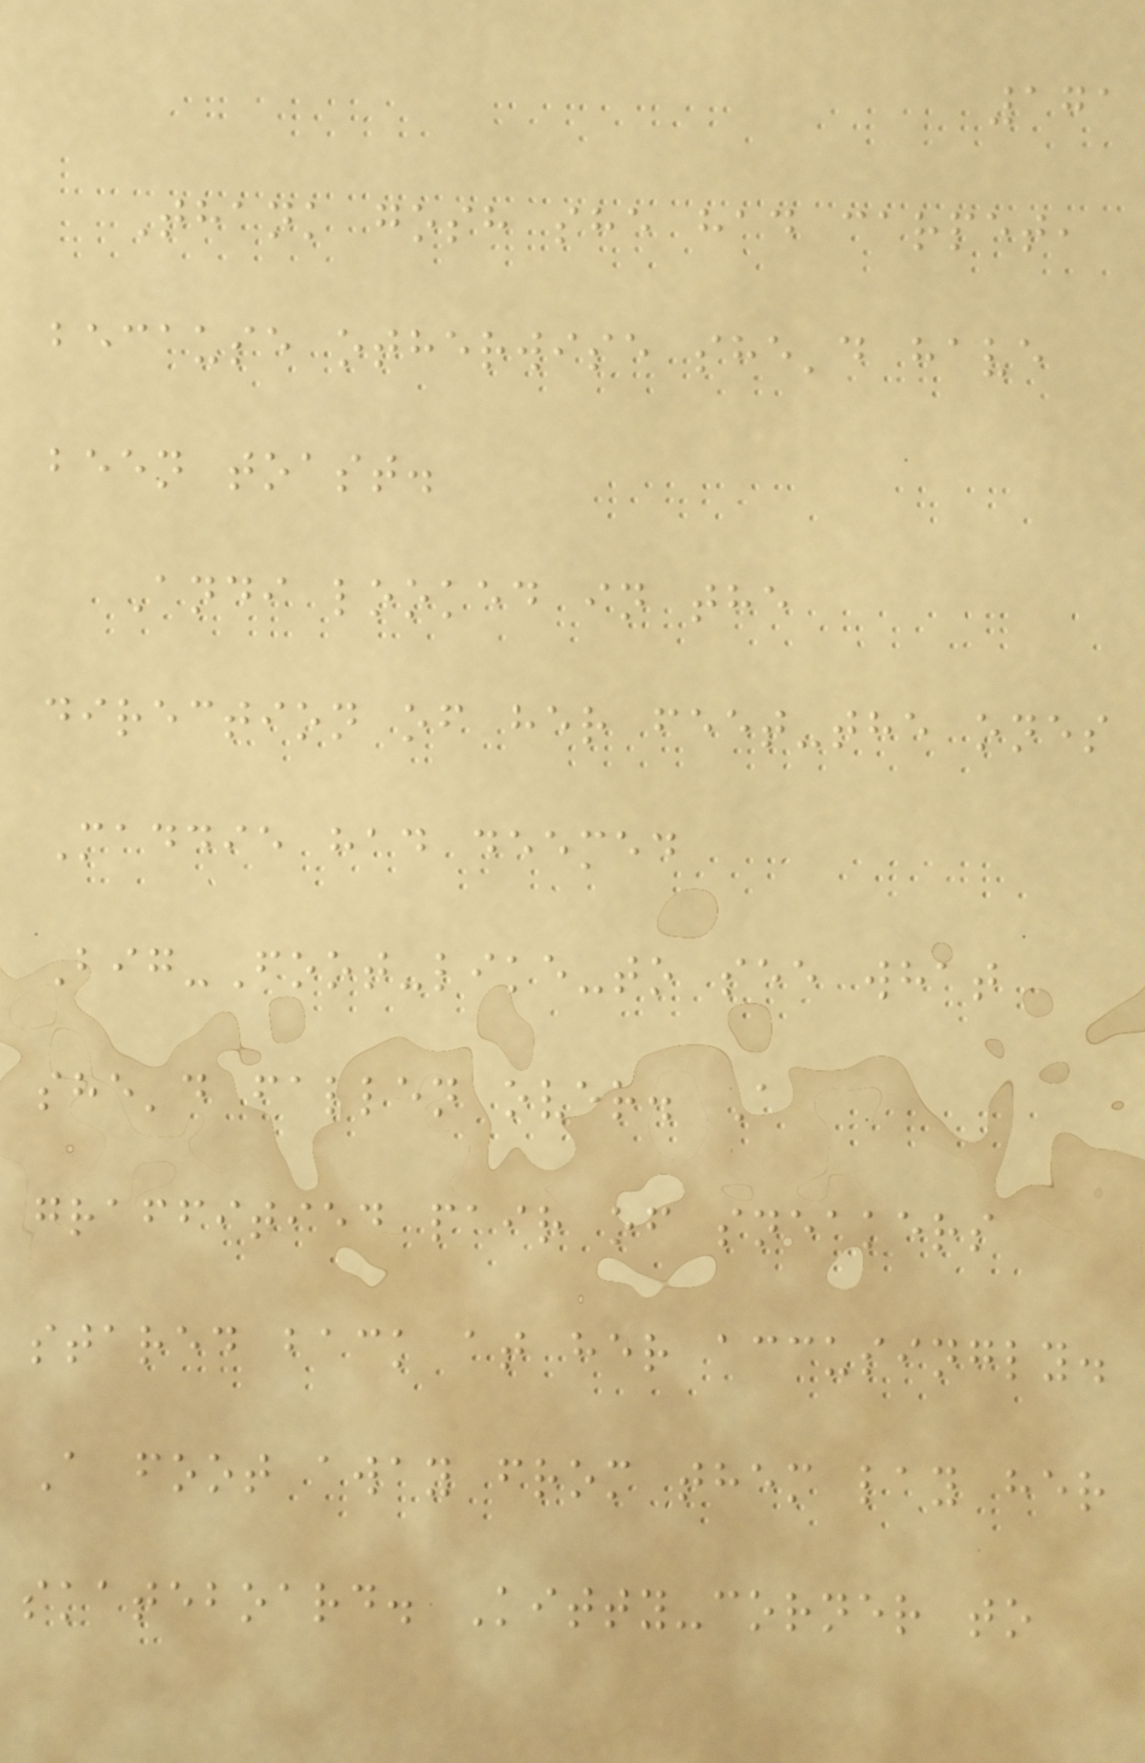171
Thank gosh she had carpet,
because otherwise she'd have
been toast.
Andi looked in the
direction of her feet-the ones
Maddie had deemed
Big-Foot-like-to see what
she'd fallen over. A
graffitied pair of sneakers
stared back at her accusingly.
A foot away from them lay her
skateboard. Kitty-corner to
